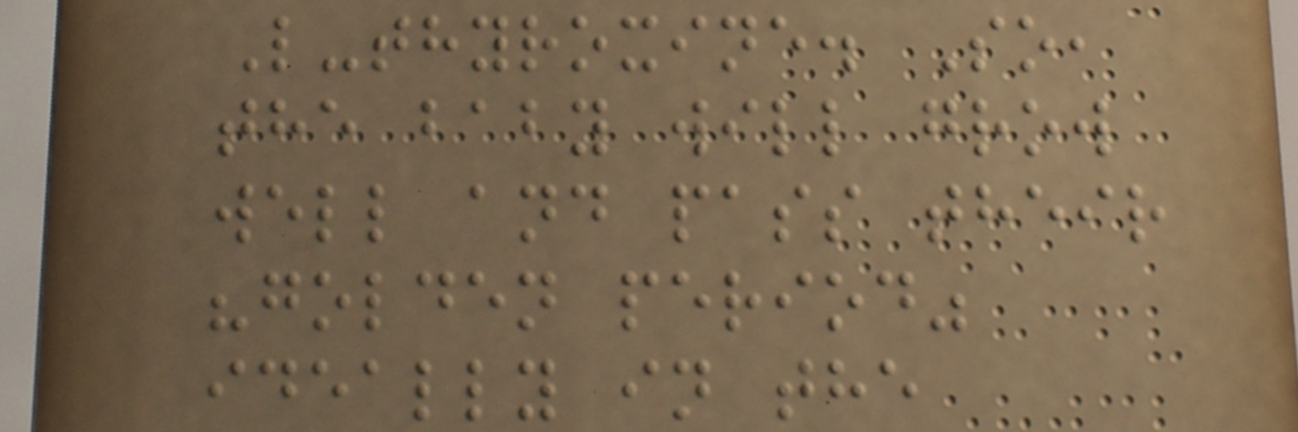L-thyroxine. So,
the baby will grow
well and pass their
"golden period"
ideally in the
